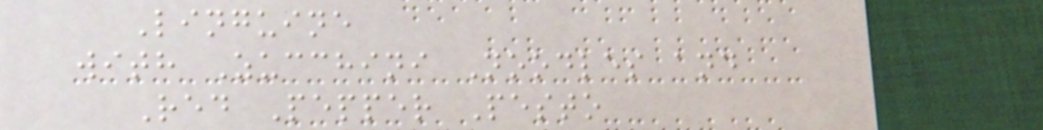Linguine
with Zucchini Noodles and
Red Pepper Pesto
